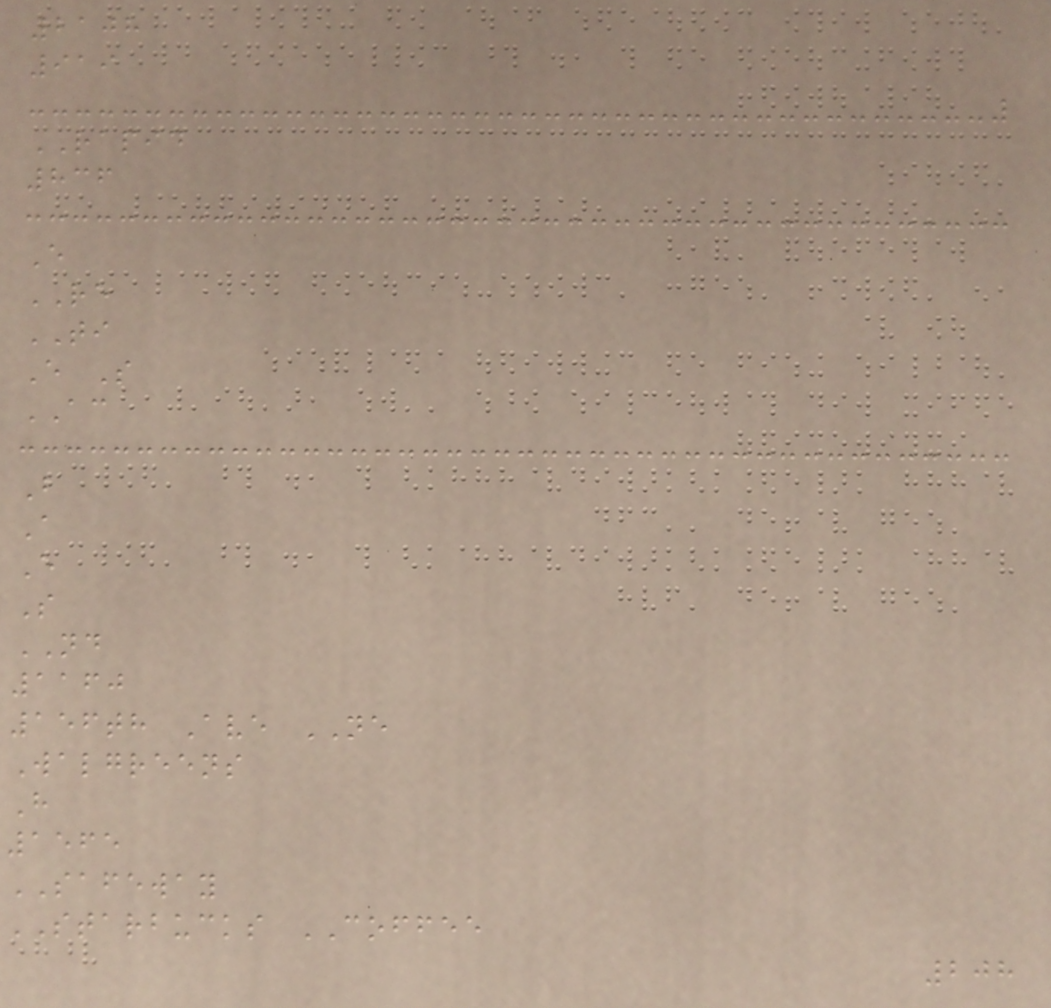2108
919
RAPID
836
E
RE
TI
E S
AC
B
A
E
S
ND
1160
156th Ave NE
Walgreens
H
1565
SAFEWAY
STARBUCKS COFFEE
208
